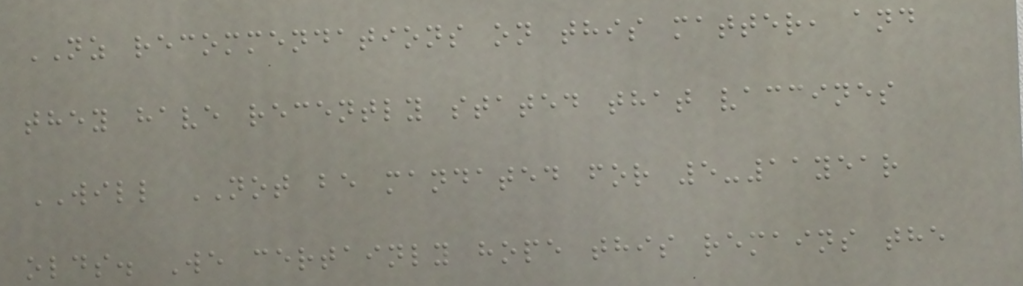NZ recommendations on this matter, and
they have recently stated that vaccines
WILL NOT be mandated for 5-11year
olds. We certainly hope this remains the
